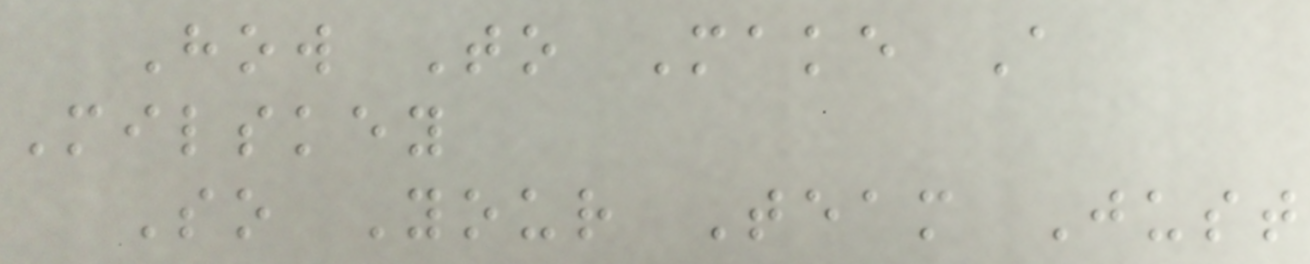How To Make A
Milskey
So Your Team Just
